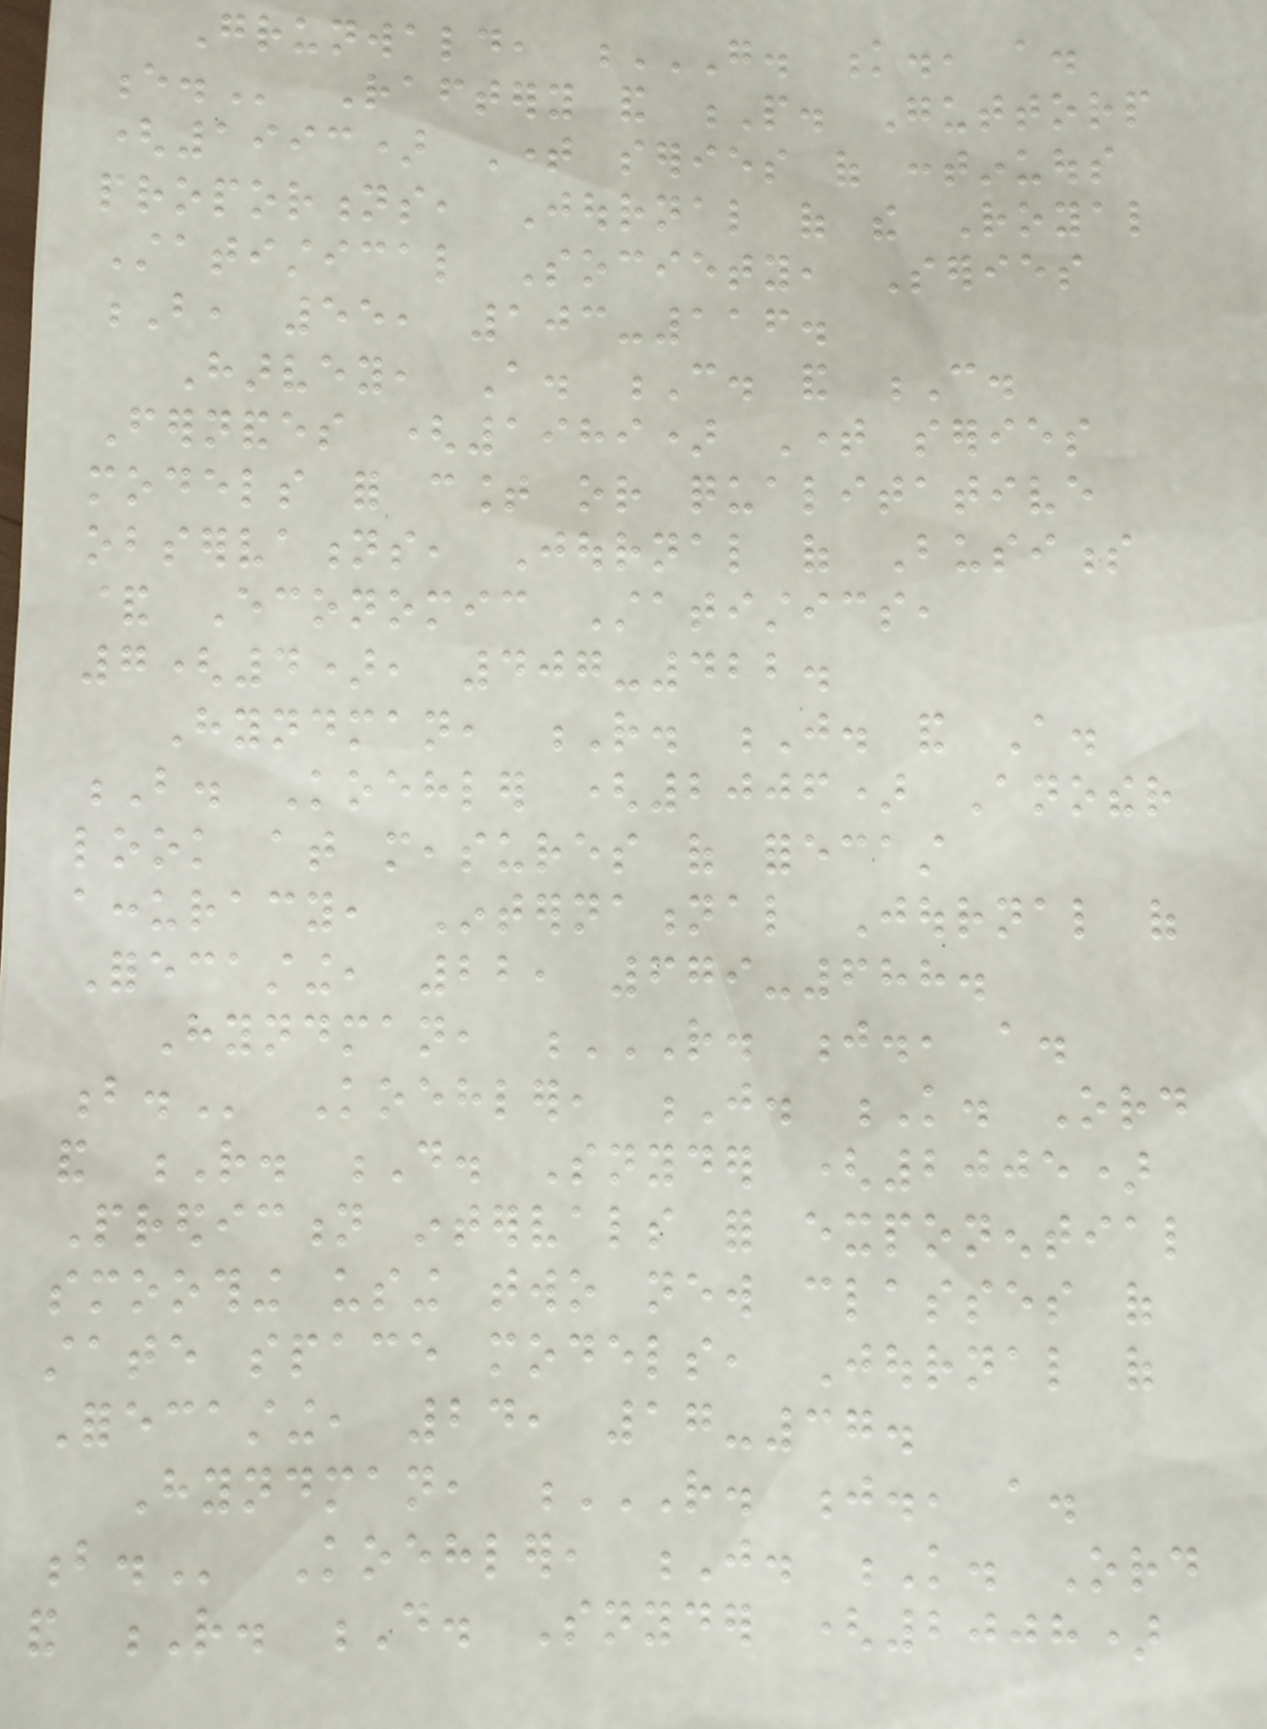Grunwald, G. K., A.
E. Raftery and P. Guttorp
(1993) Time series of continuous
proportions, Journal of the Royal
Statistical Society, Series
B, 55, 103-116.
Harvey, A. C. and C.
Fernandes (1989) Time series
models for count or qualitative
observations, Journal of Business
& Economic Statistics,
7(4), 407-422.
Hyndman, R. J. and A.
B. Koehler (2006) Another
look at measures of forecast
accuracy, International Journal of
Forecasting, 22, 679-688.
Hyndman, R. J., A.
B. Koehler, J. K. Ord
and R. D. Snyder (2005)
Prediction intervals for exponential
smoothing using two new classes of
state space models, Journal of
Forecasting, 24, 17-37.
Hyndman, R. J., A.
B. Koehler, J. K. Ord
and R. D. Snyder (2008)
